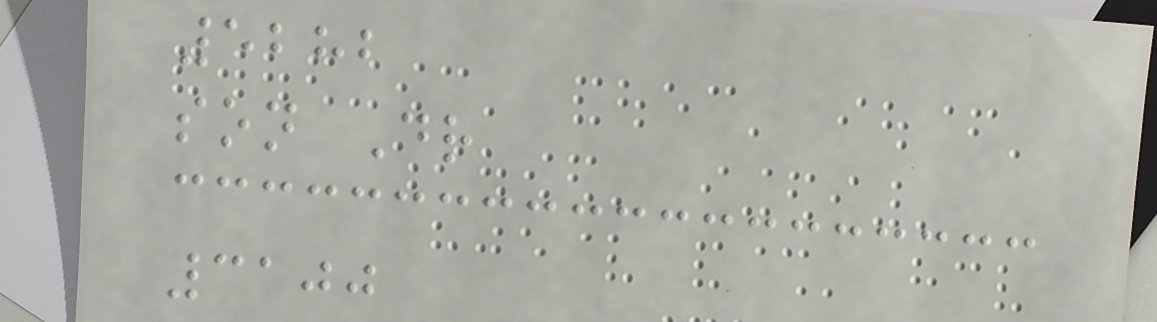5282
son Dr
3100
